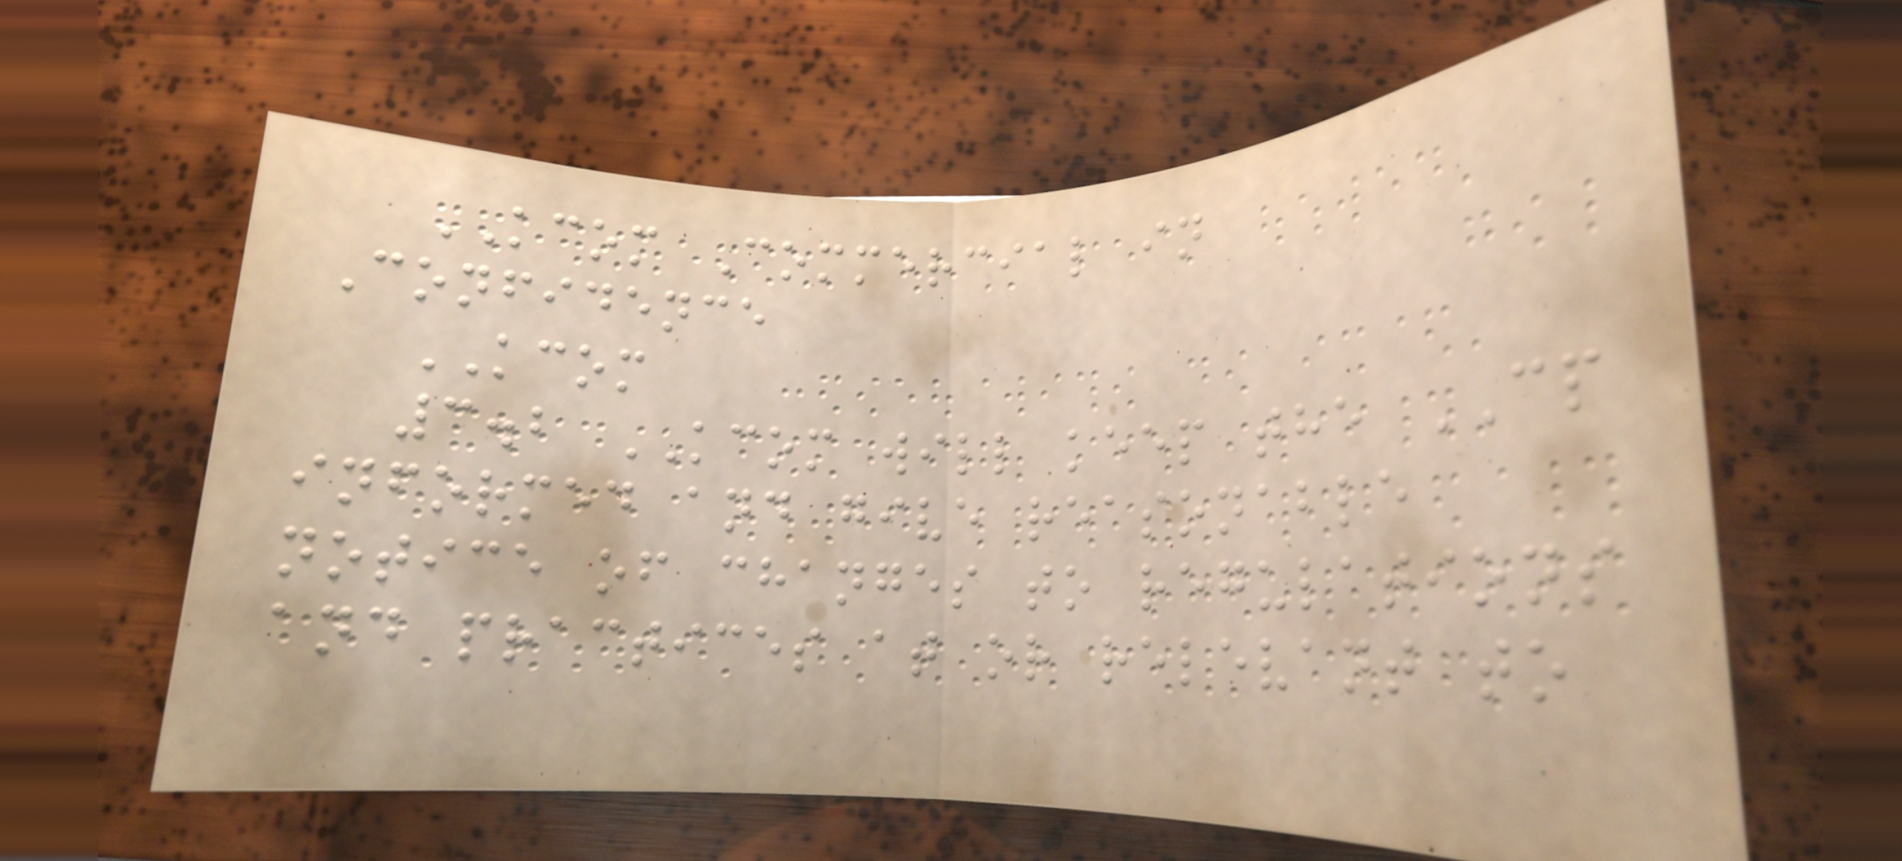KCOM Commercial in
Confidence
KCOM
3.2 KCOM will keep the CP
informed and give reasonable
notice of changes to regulations
and practices at or relevant to
